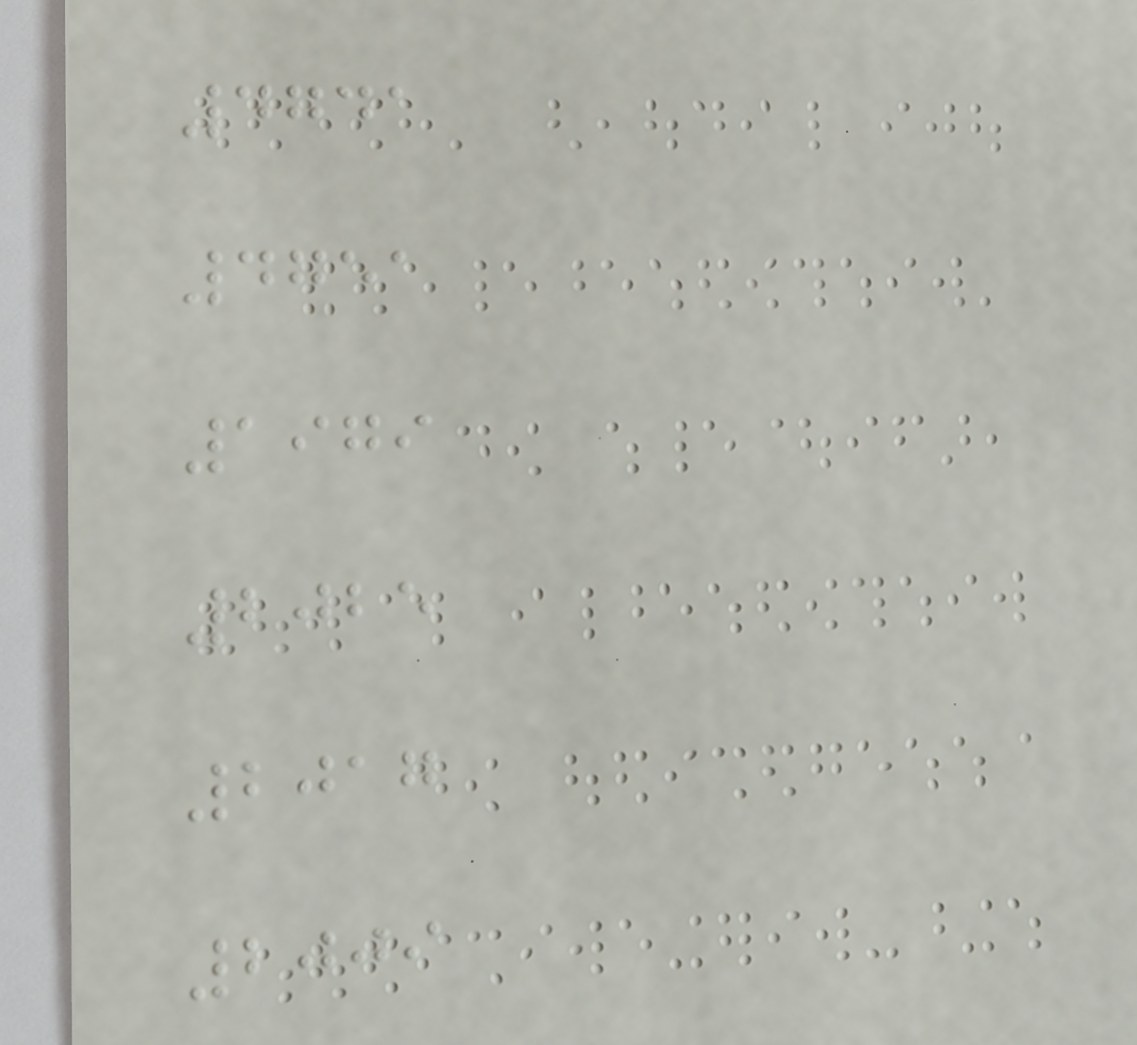4741
4751
1979
2025
2017
2009
